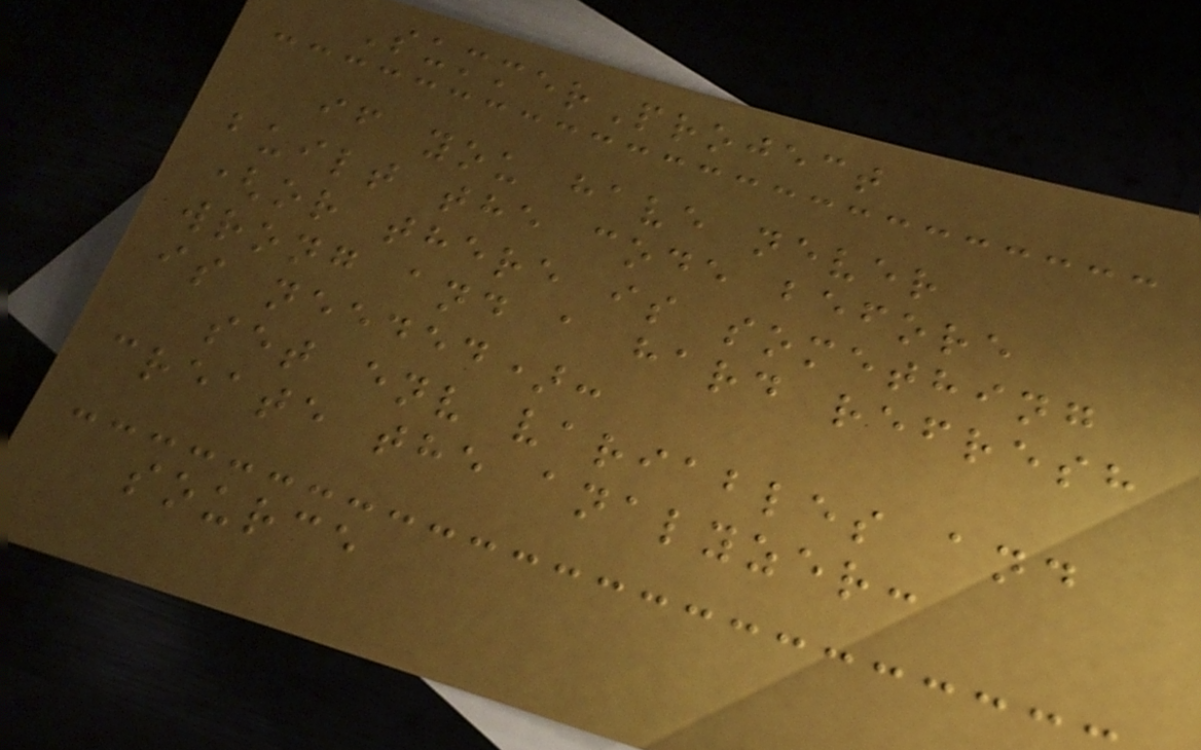SummerProject
if you have never
built the code before
(or there is something
wrong and a hard refresh
is needed):
set env variables and
create the analyzer:
source
